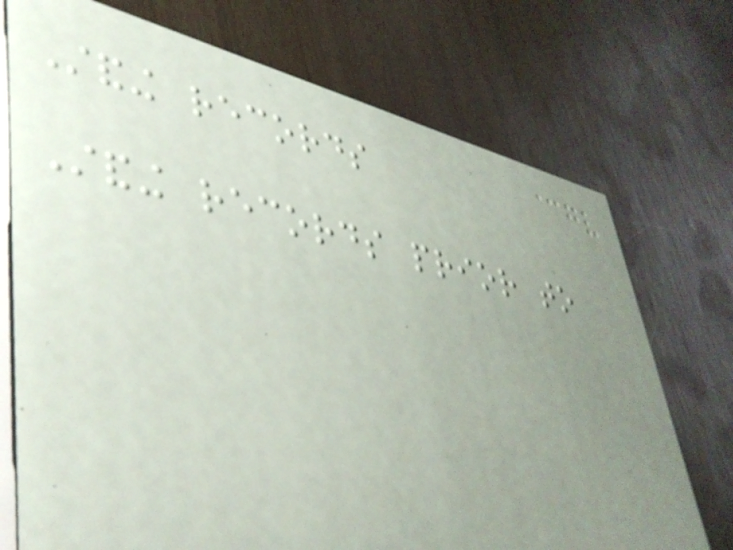Standing records
Standing records prior to
